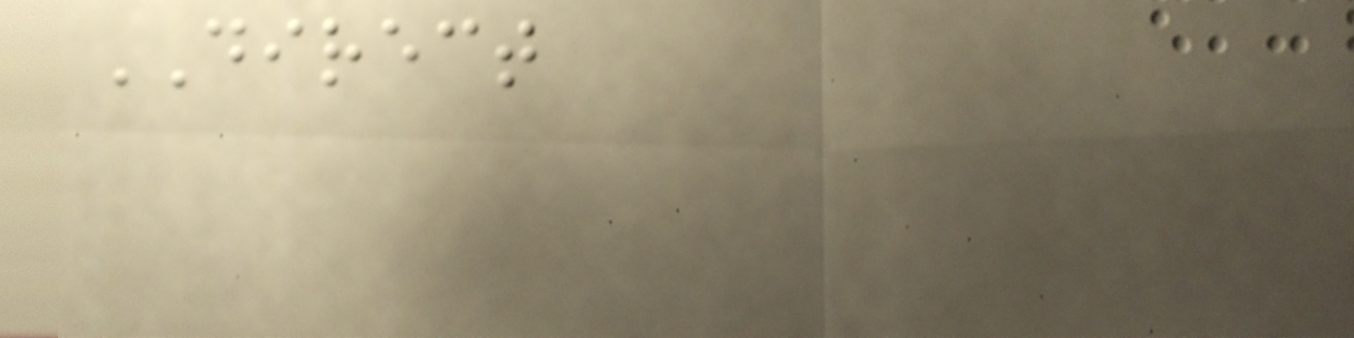DIRECT
